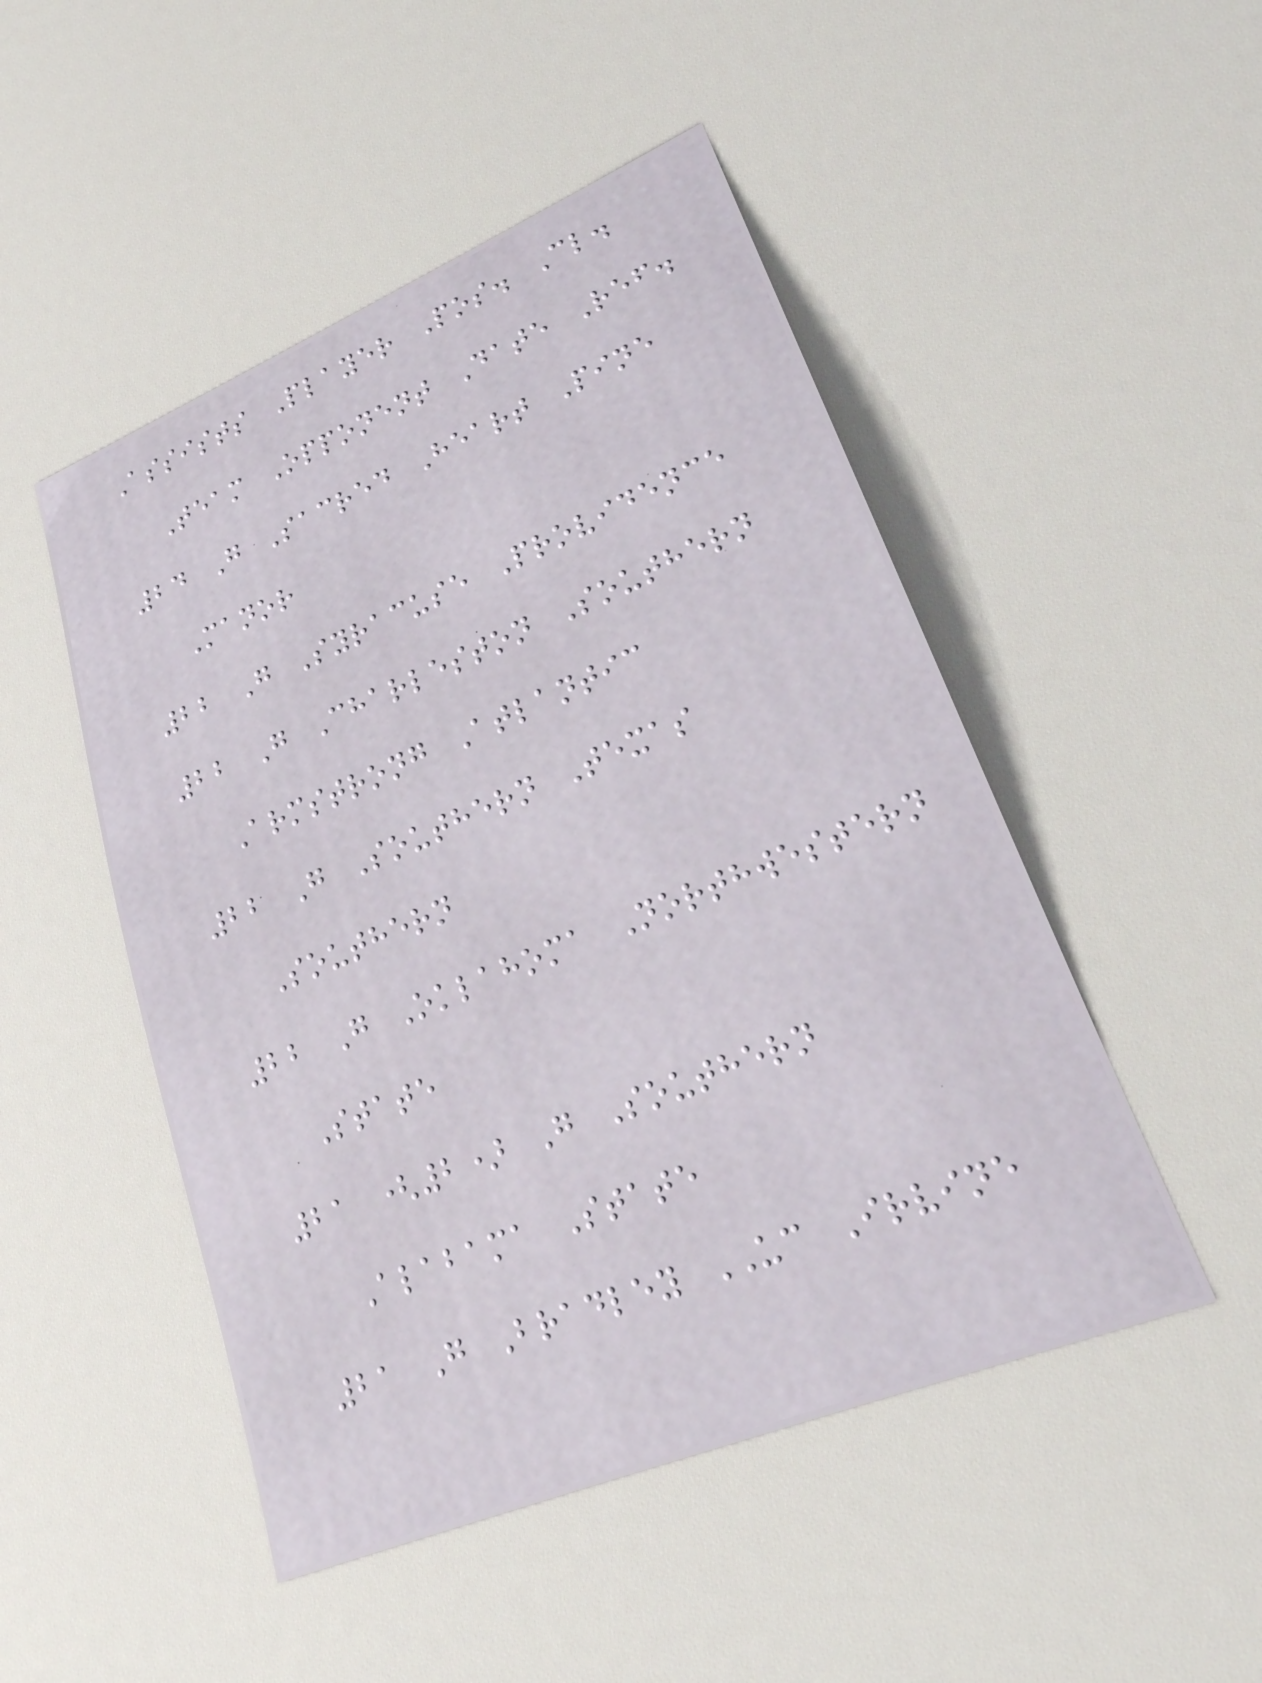Assists Player Pos. Cl.
Team Opponent Date Ref.
24 G Sacred Heart Pine
Manor
22 G Syracuse Providence
22 G Charleston Southern
Armstrong Atlantic
22 G Southern Texas
Southern
22 G Oklahoma Northwestern
State
21 (2) G Southern
Alabama State
21 G Bradley UC Irvine
